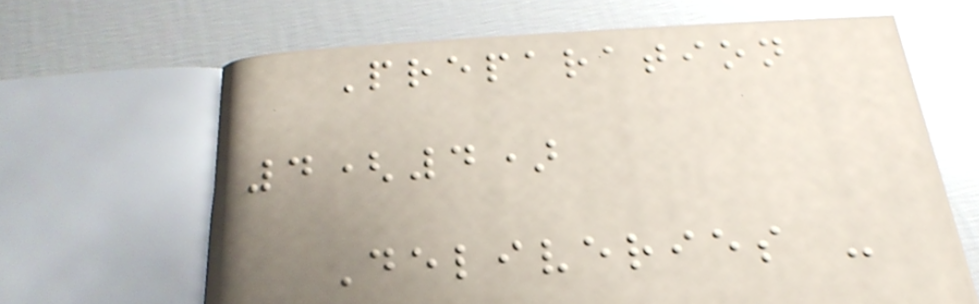Preparation
4(4)
Deliveries -
